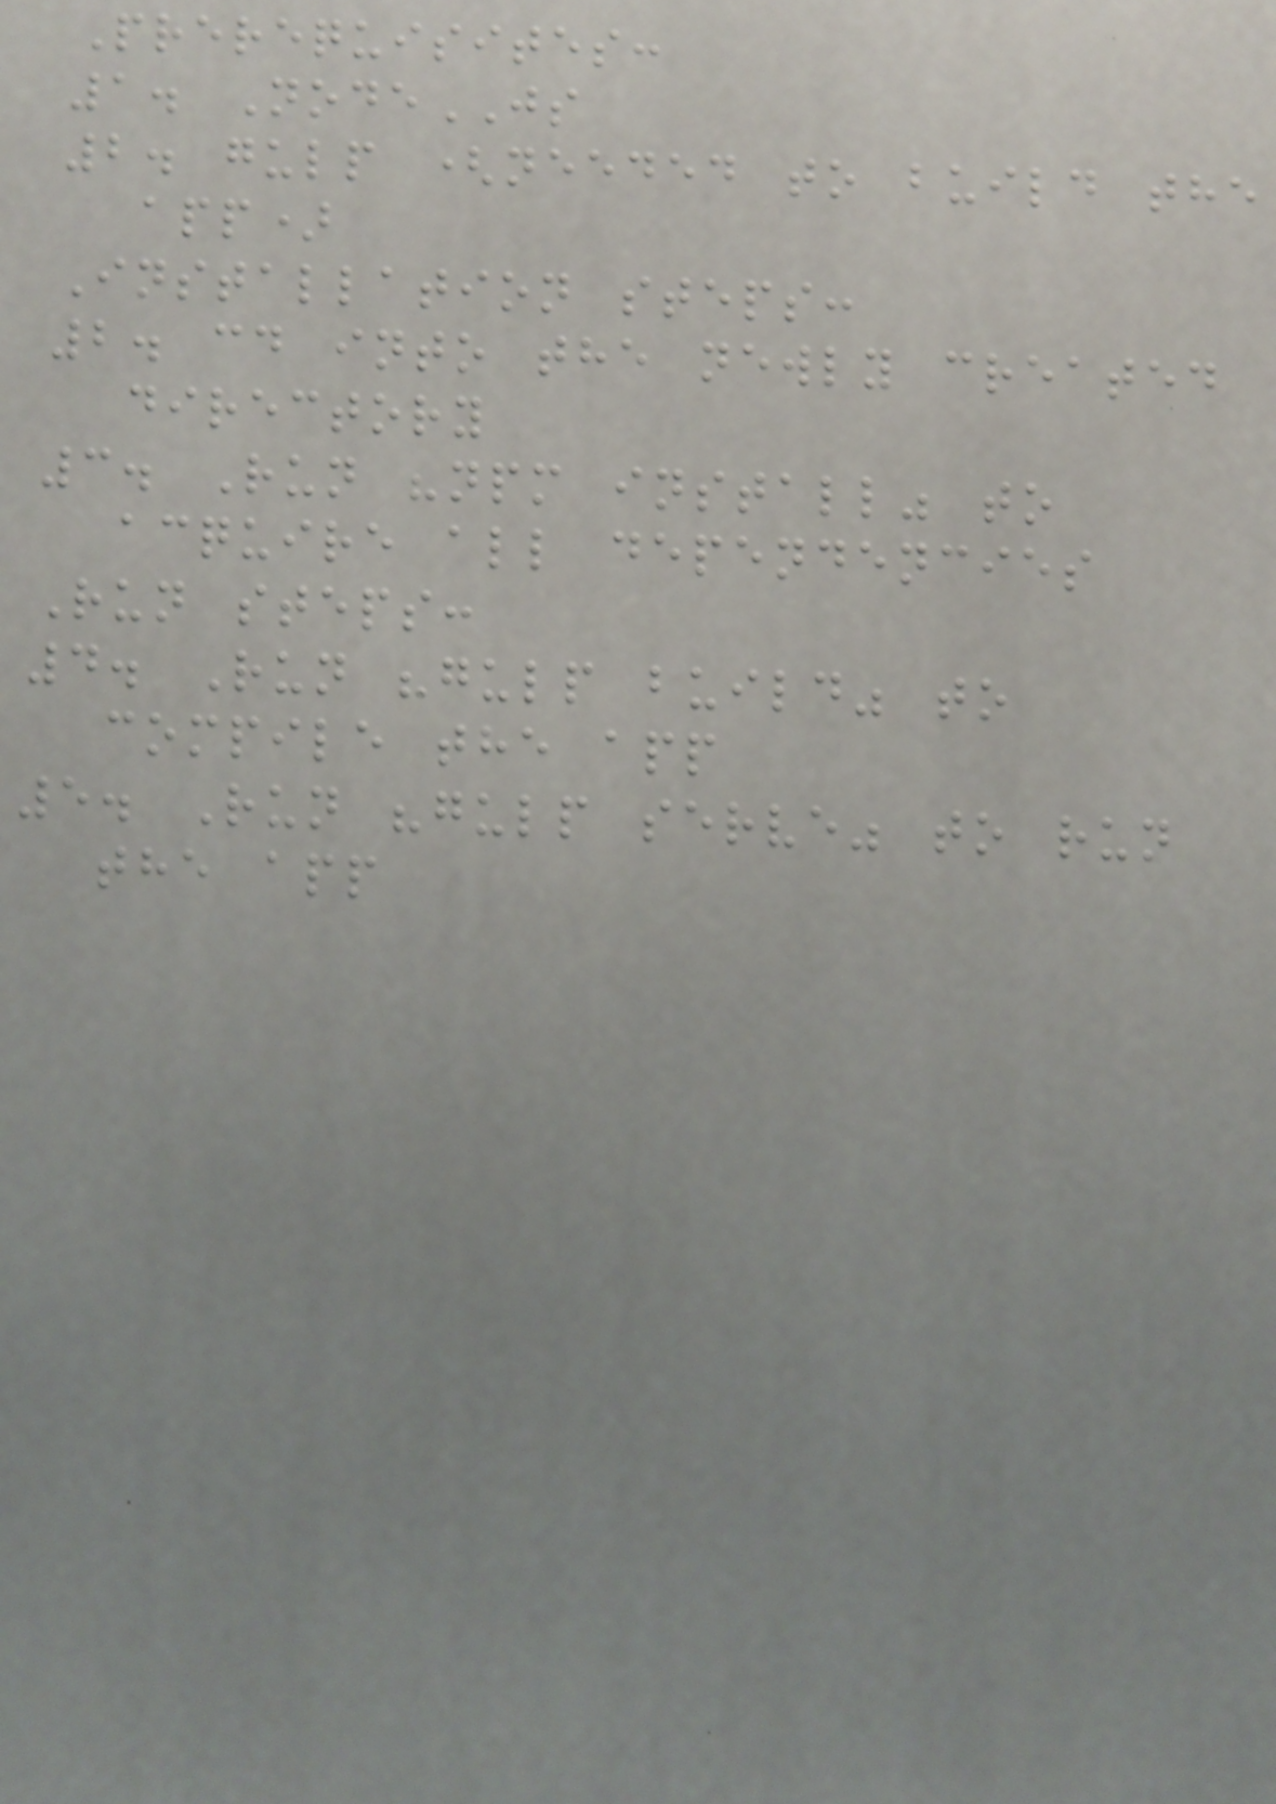Prerequisites:
1. NodeJS
2. gulp (needed to build the
app)
Installation steps:
2. cd into the newly created
directory
3. Run "npm install" to
acquire all dependencies
Run steps:
4. Run "gulp build" to
compile the app
5. Run "gulp serve" to run
the app
